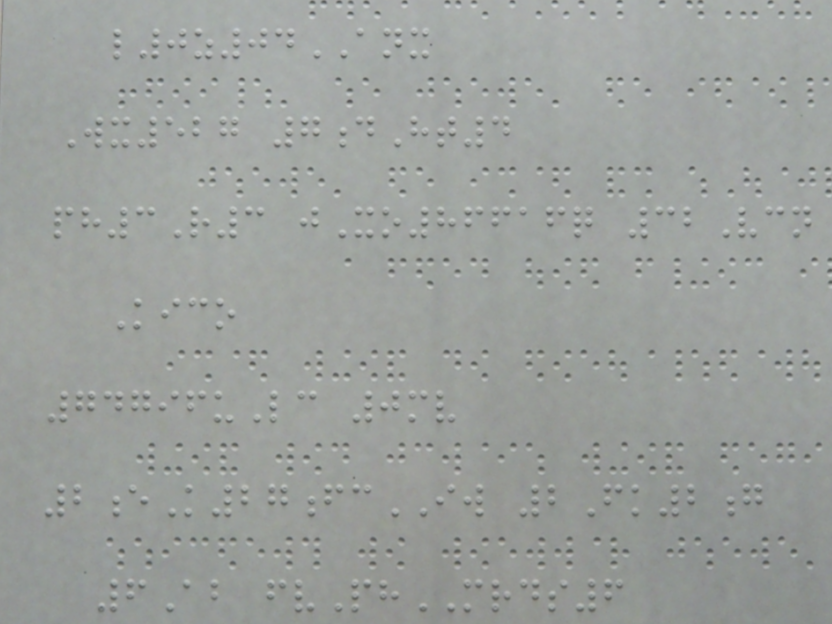l0z04ANX
Wx527 7dHt4
ph3R3 jXo86616q 32Vcn
Kico
74796uLc 0mv
2eK27fcIW 2Fk2g
6Ab fvPhMRDS6
